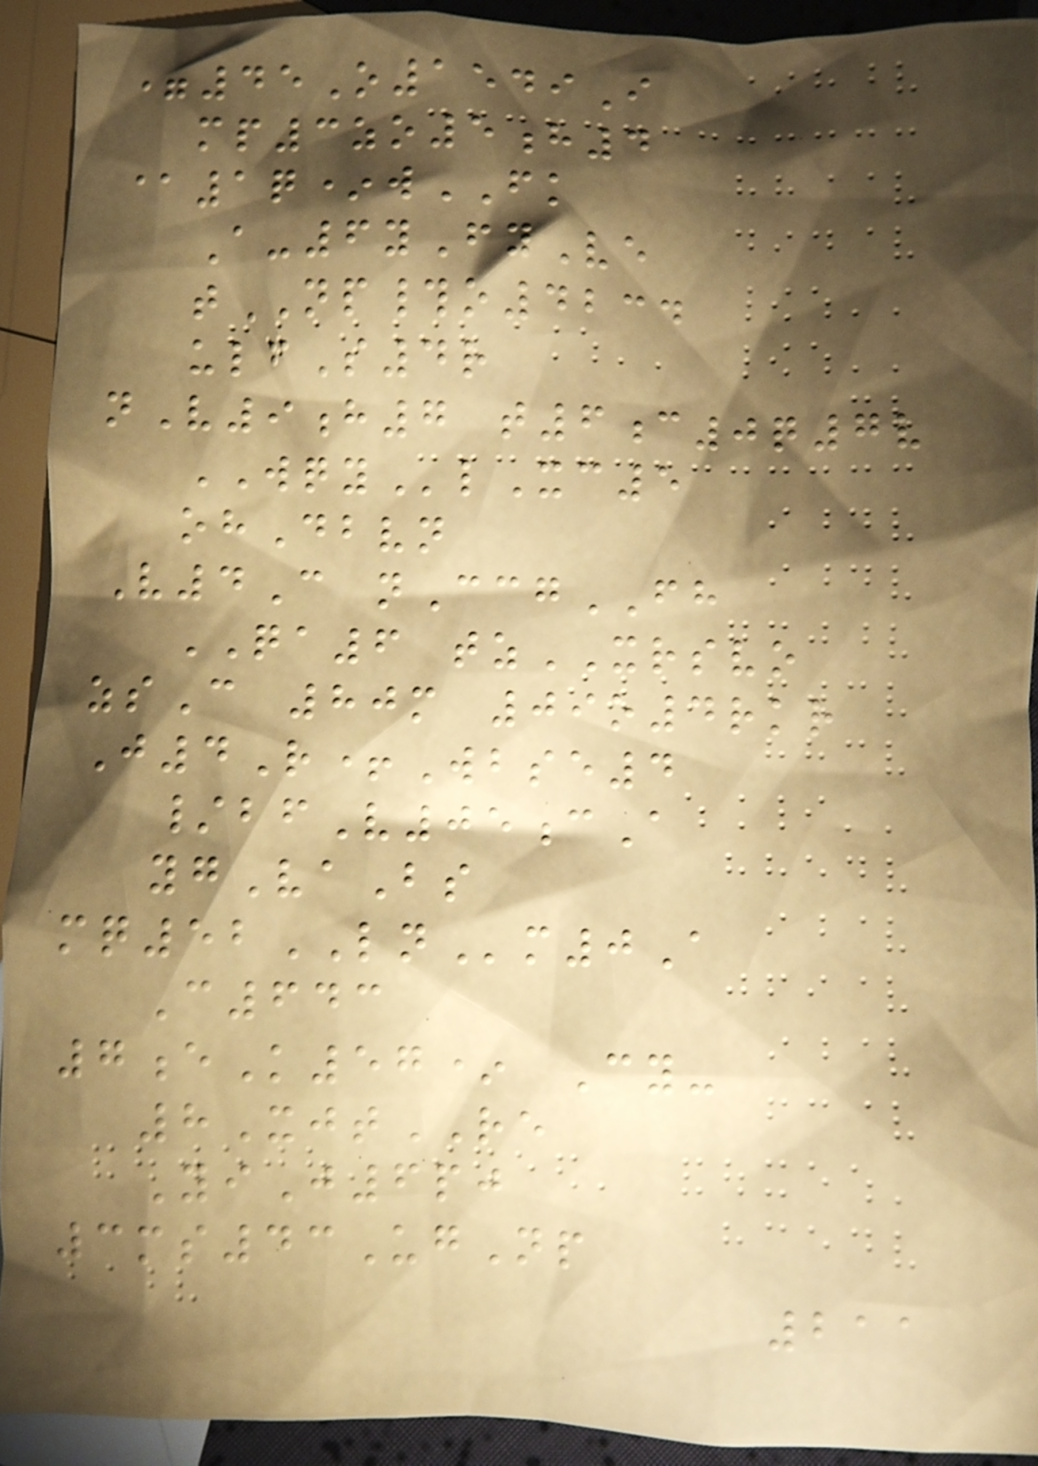=45O1549I
mp3zo5h4
@1q*wFK
A-6yFyVe
tNP#o4234
ulfS4r
nV9h7 t6c0q7v
WQYlXc5
ohDbvn
V4C nCcgFH
QA6 tzXRSVO
zsC 80m 09o4rkr
J4R+Wbse4
/bfV05cA
ygVaBs
mq52LNm0A
C643
7eK57* Cy-
8XjtRE
YiJ6pj
3ms43UgNp
211
